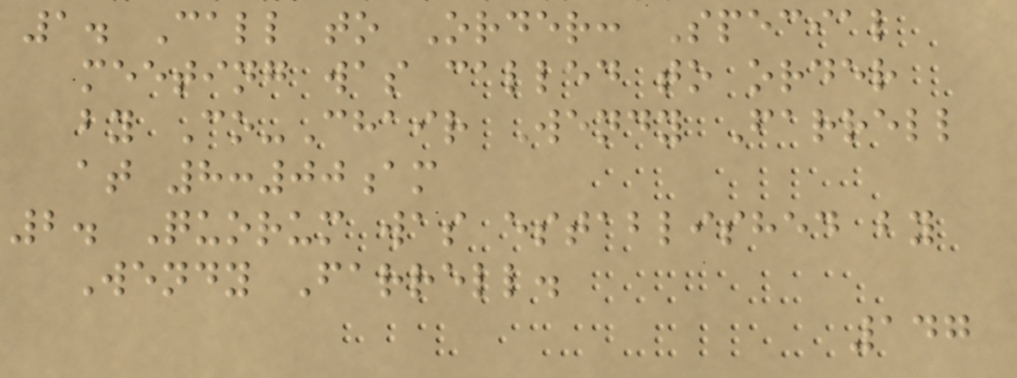1. Call to Order: Special
meeting was called to order
by Co-Chair Wendy Farrell
at 8:00am
2. Quorum was established by
Wendy Farrell.
147
